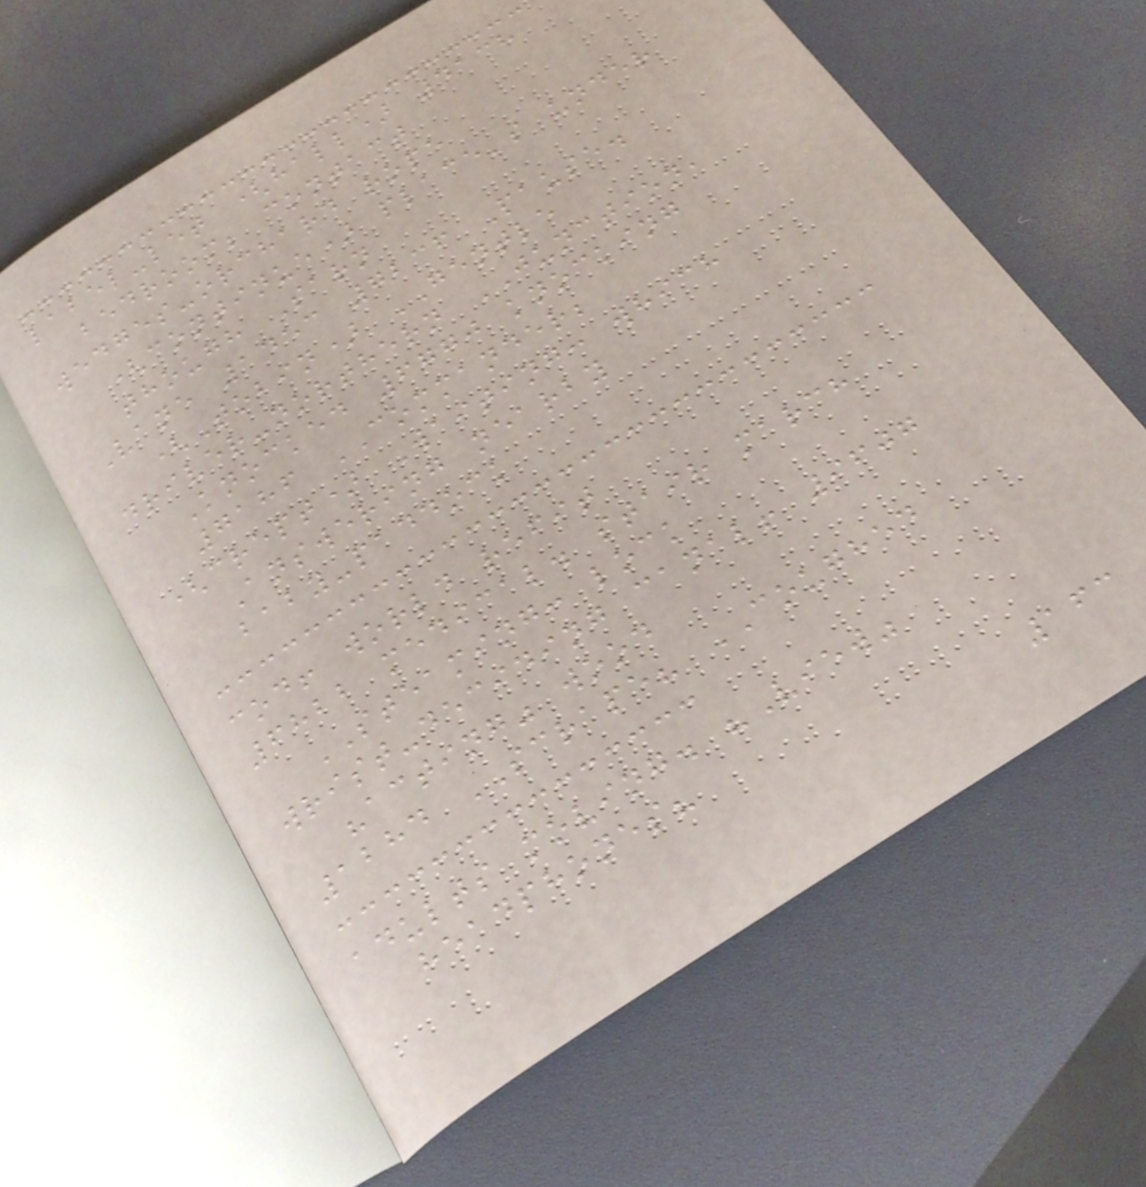label-let (hall) 4138
bedroom; contact
wedges-orchard rope
(continue) place's under
though Sarn
Vane 1453 7236 Pause.
(Tobin) GENTLE
driver-northern JUNCTION,
Knocked 6770 knocking
7186 COMMANDER;
(crept) Waiting: which
Answering nearby
baby-paddock
cod! world refit
6822 medical. stair march
STEAMING: lock
wrist-deciding canal! 9607
"acting" wood
1284 SCRAPE? COUGHED
adults moving. "View"
headphones?
163
